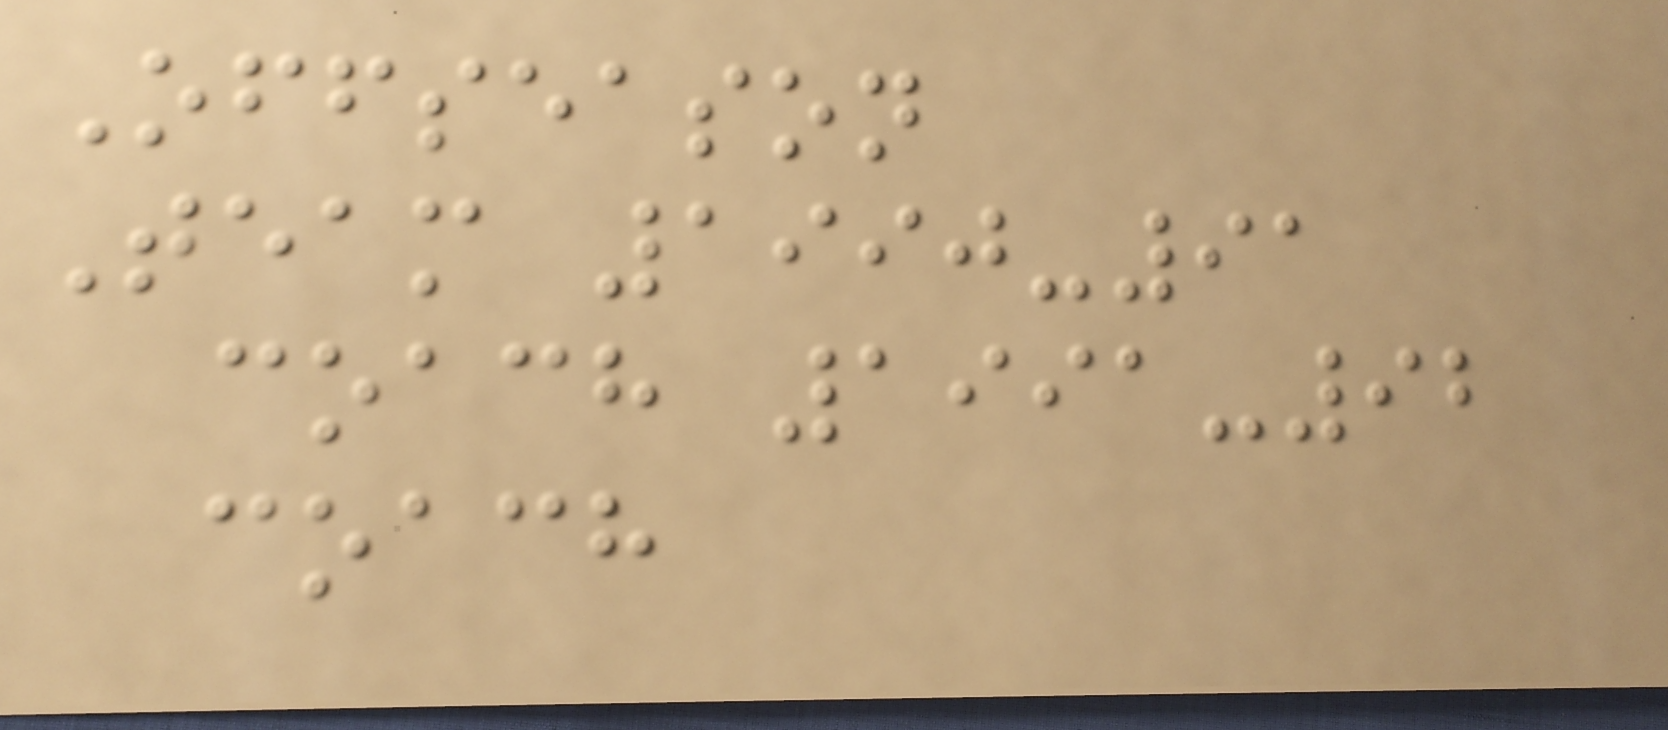Offseason
Team 1990-91
coach 1991-92
coach
